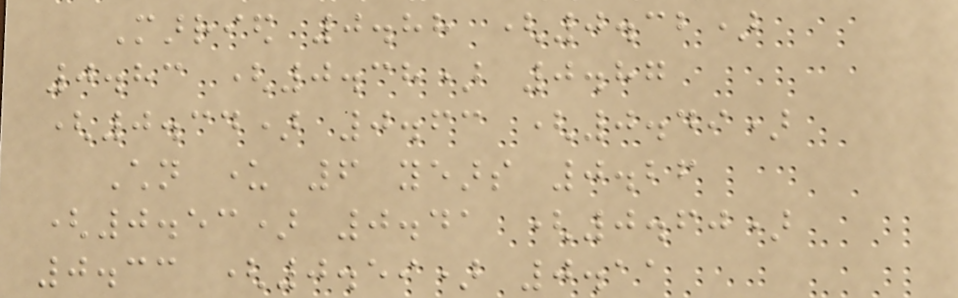Married 0.88 (0.32)
0.83 (0.38) 0.87
(0.34) 0.63 (0.49)
Children under 6 years 0.26
(0.53) 0.41 (0.60)
0.33 (0.59) 0.11
